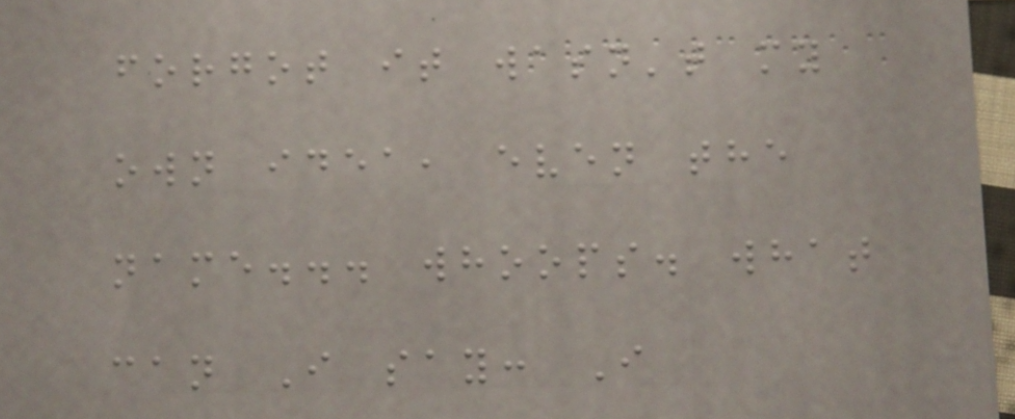forgot it wasn't my
own idea, even the
name... whoops. what
can I say: I
